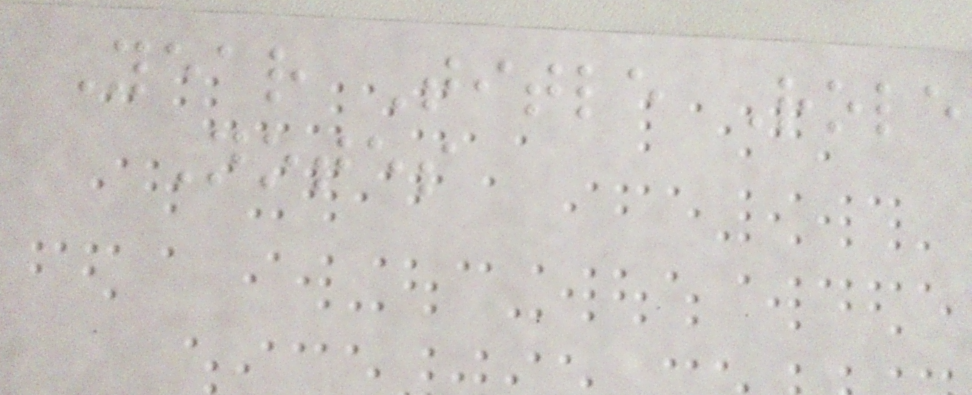Year Title Role
Notes
